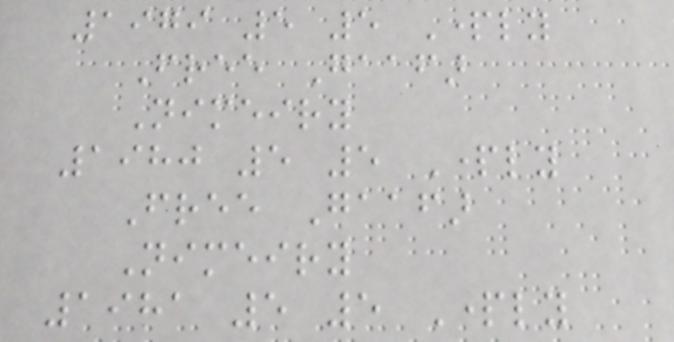1979 5 5 Partly
Free Gaafar
Nimeiry
1980 5 5 Partly
Free Gaafar
Nimeiry
1981 5 5 Partly
